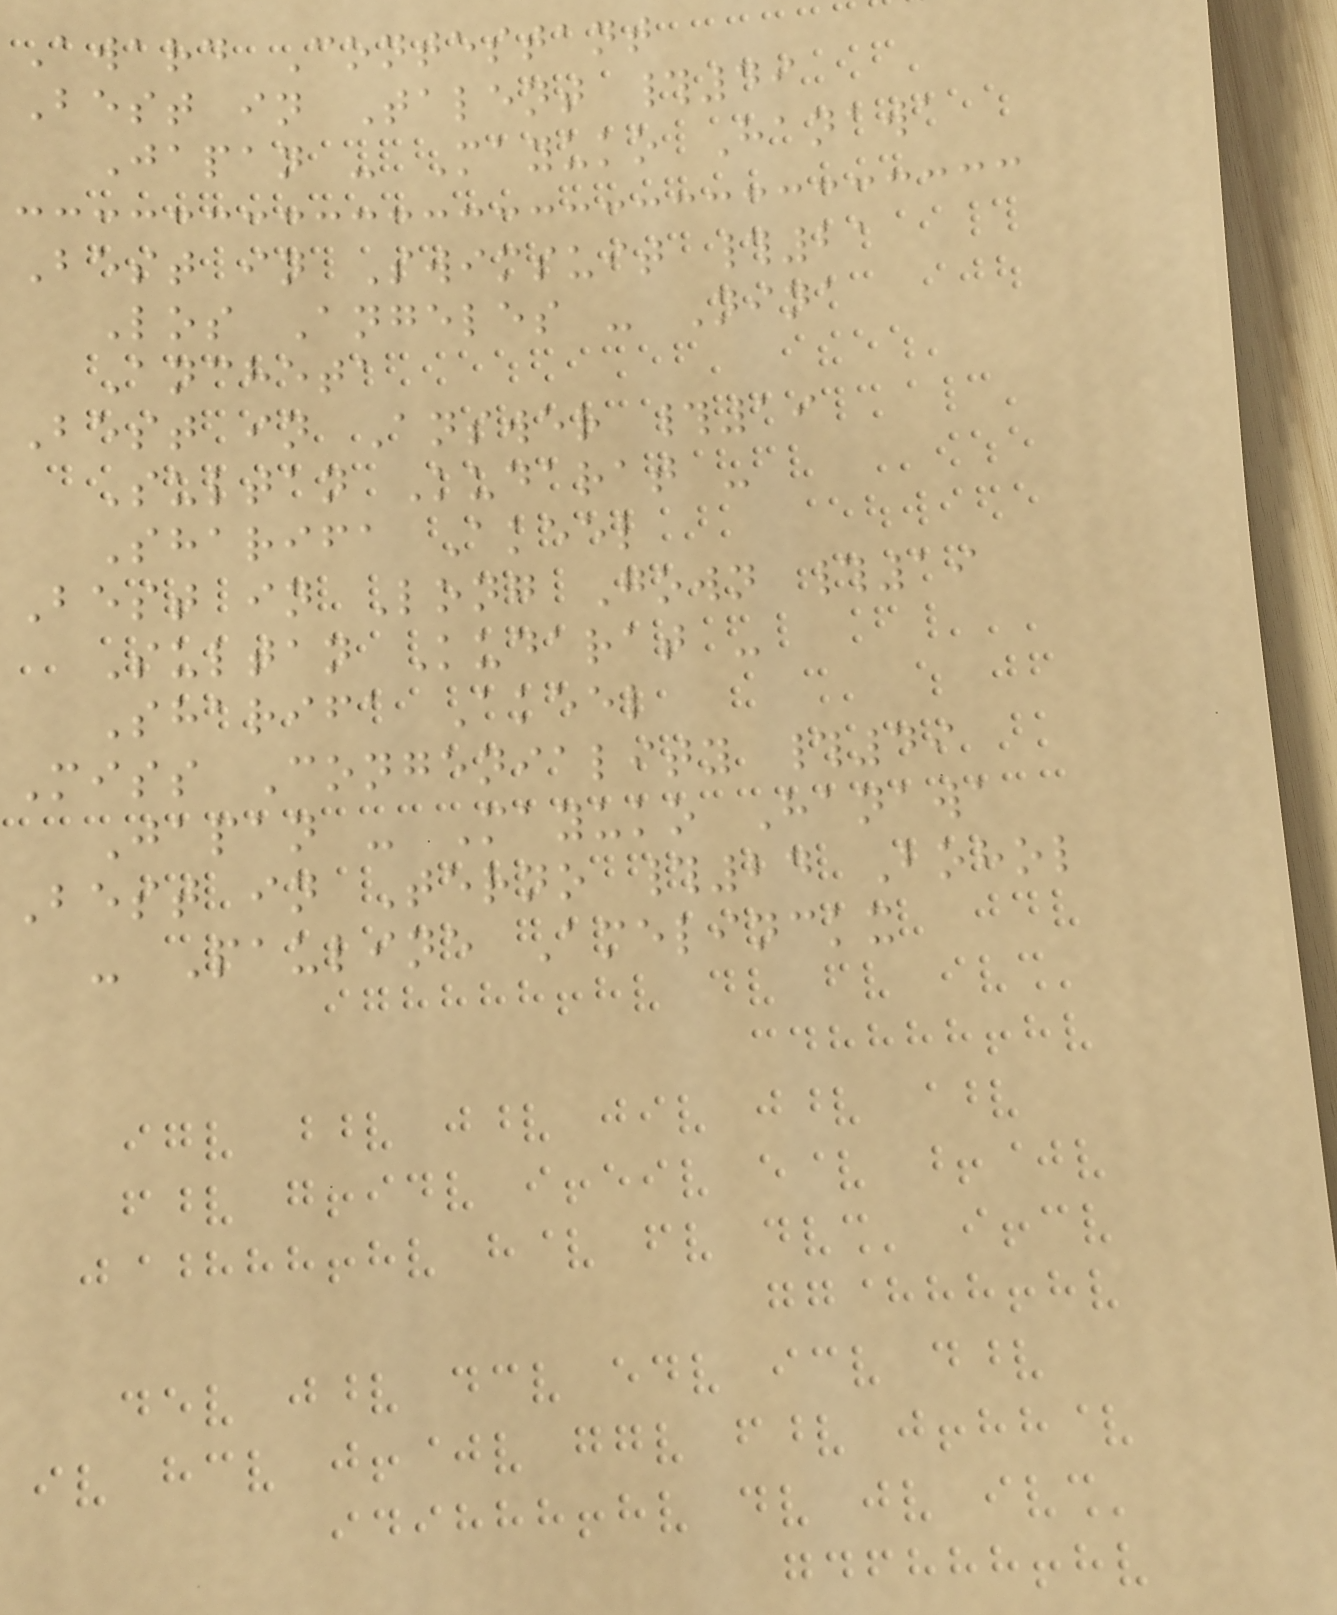Award Contestant
Best in Talent #49
Japan - Mayuko Hanawa
Best in Swimsuit #21
Los Angeles - Nina
Ancheta
Best in Answer #19
Sultan Kudarat -
Sharifa Akeel
Best in Long Gown #19
Sultan Kudarat -
Sharifa Akeel
Miss Congeniality #49
Japan - Mayuko Hanawa
Best in Terno #24 Bohol
- Pauline Amelinckx
